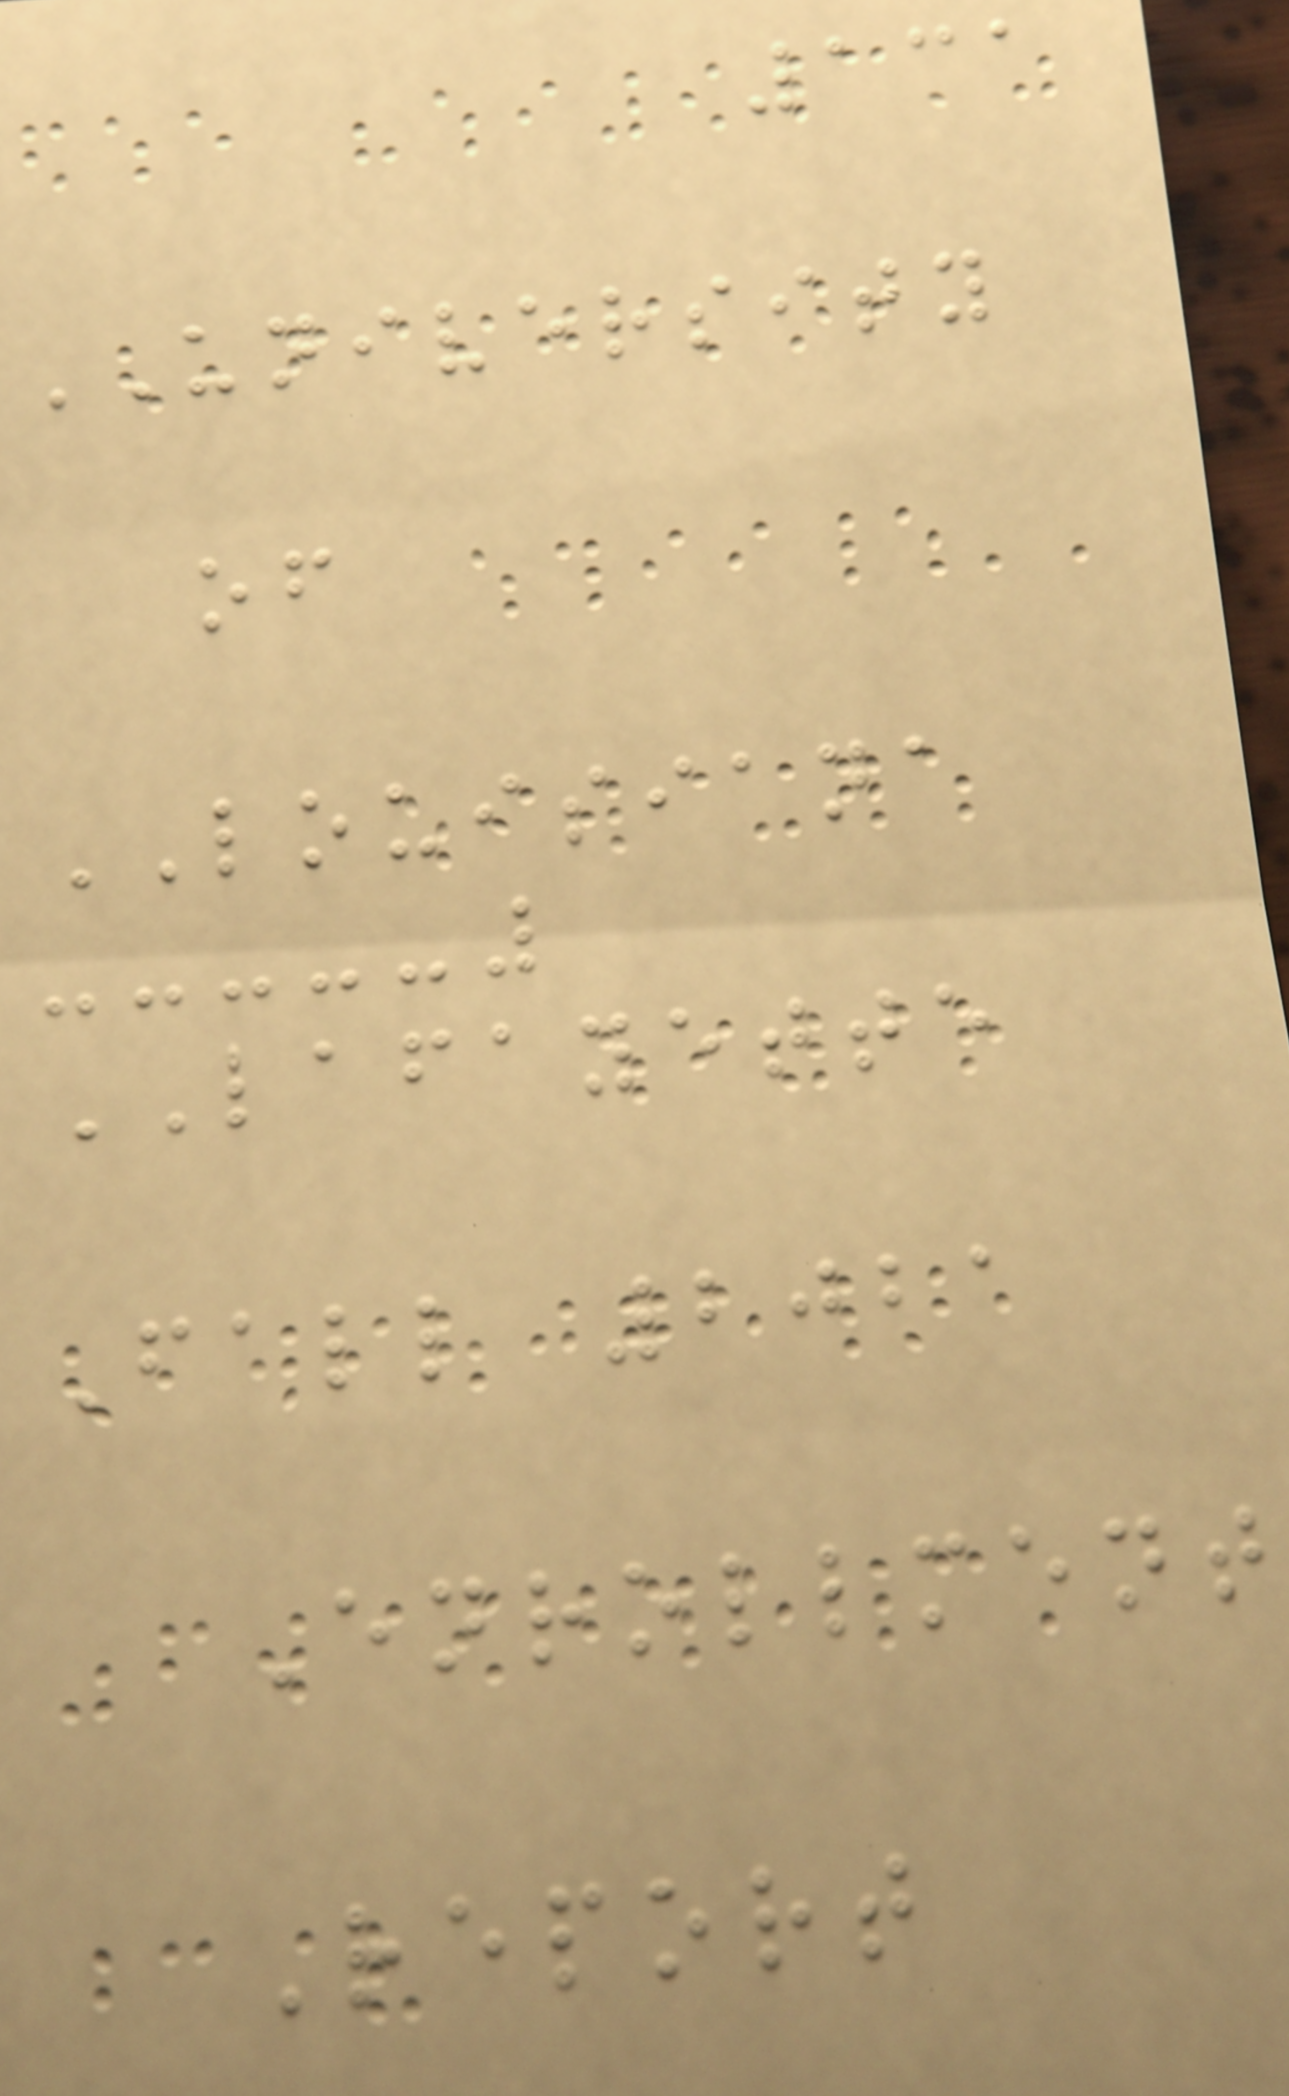131
UNIVERSITY
of
LOUISIANA
LAFAYETTE
Fall 2021
Enrollment
Report
